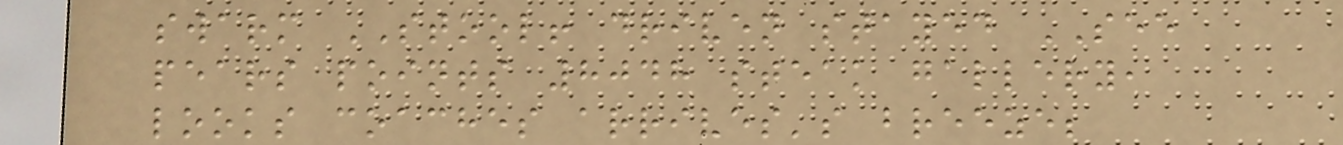swarm STOOL! driven stayed SEE
pears points 8048 steak gallery,
looks coaches arrives's breeze;
